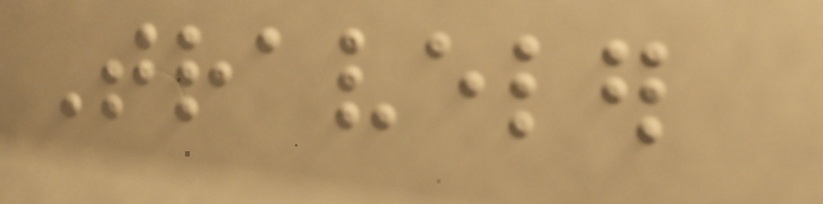Traveler
